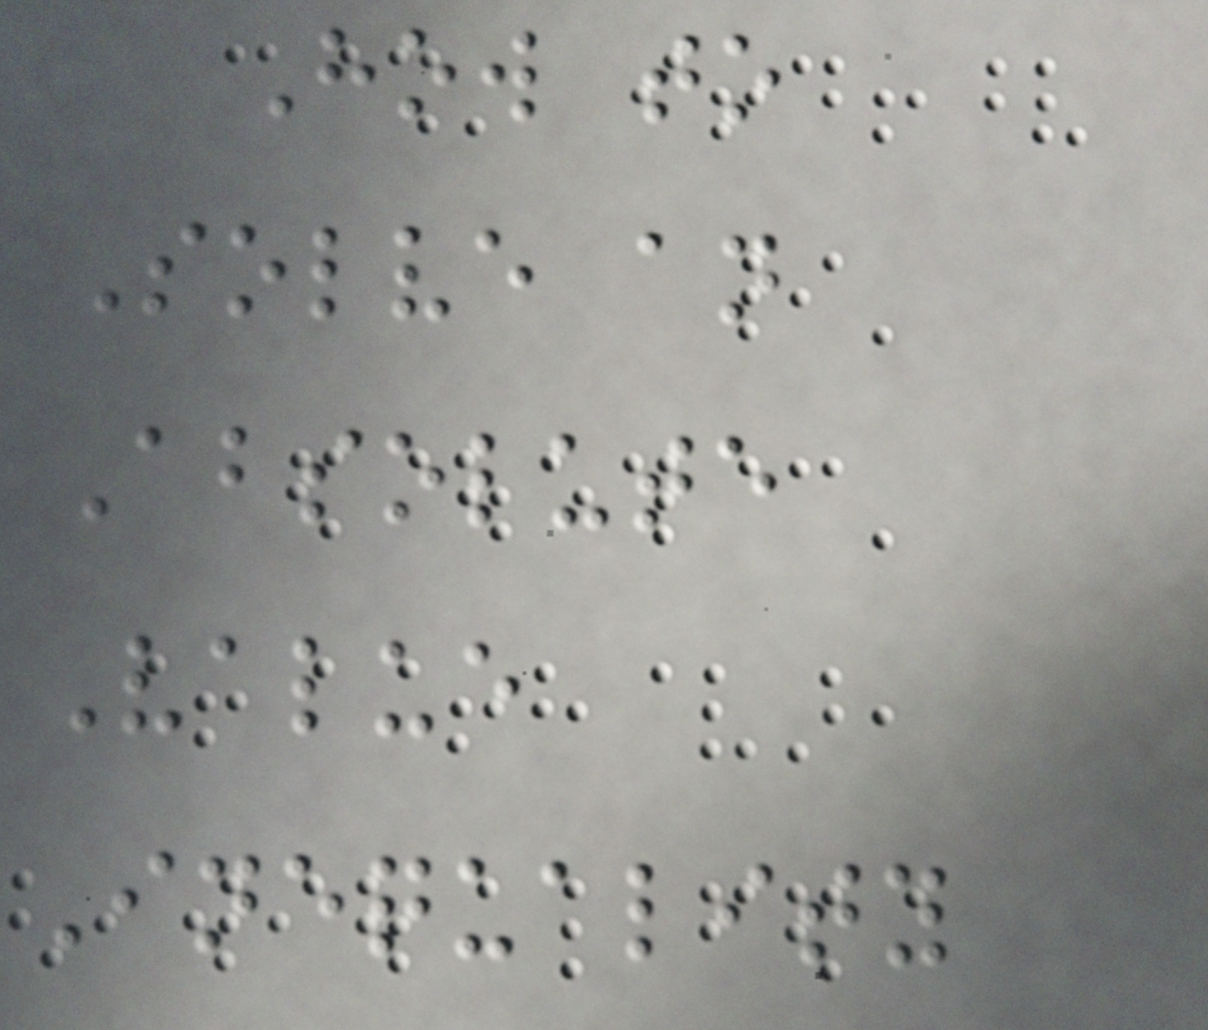How to
Solve an
Absolute
Value
Inequality
